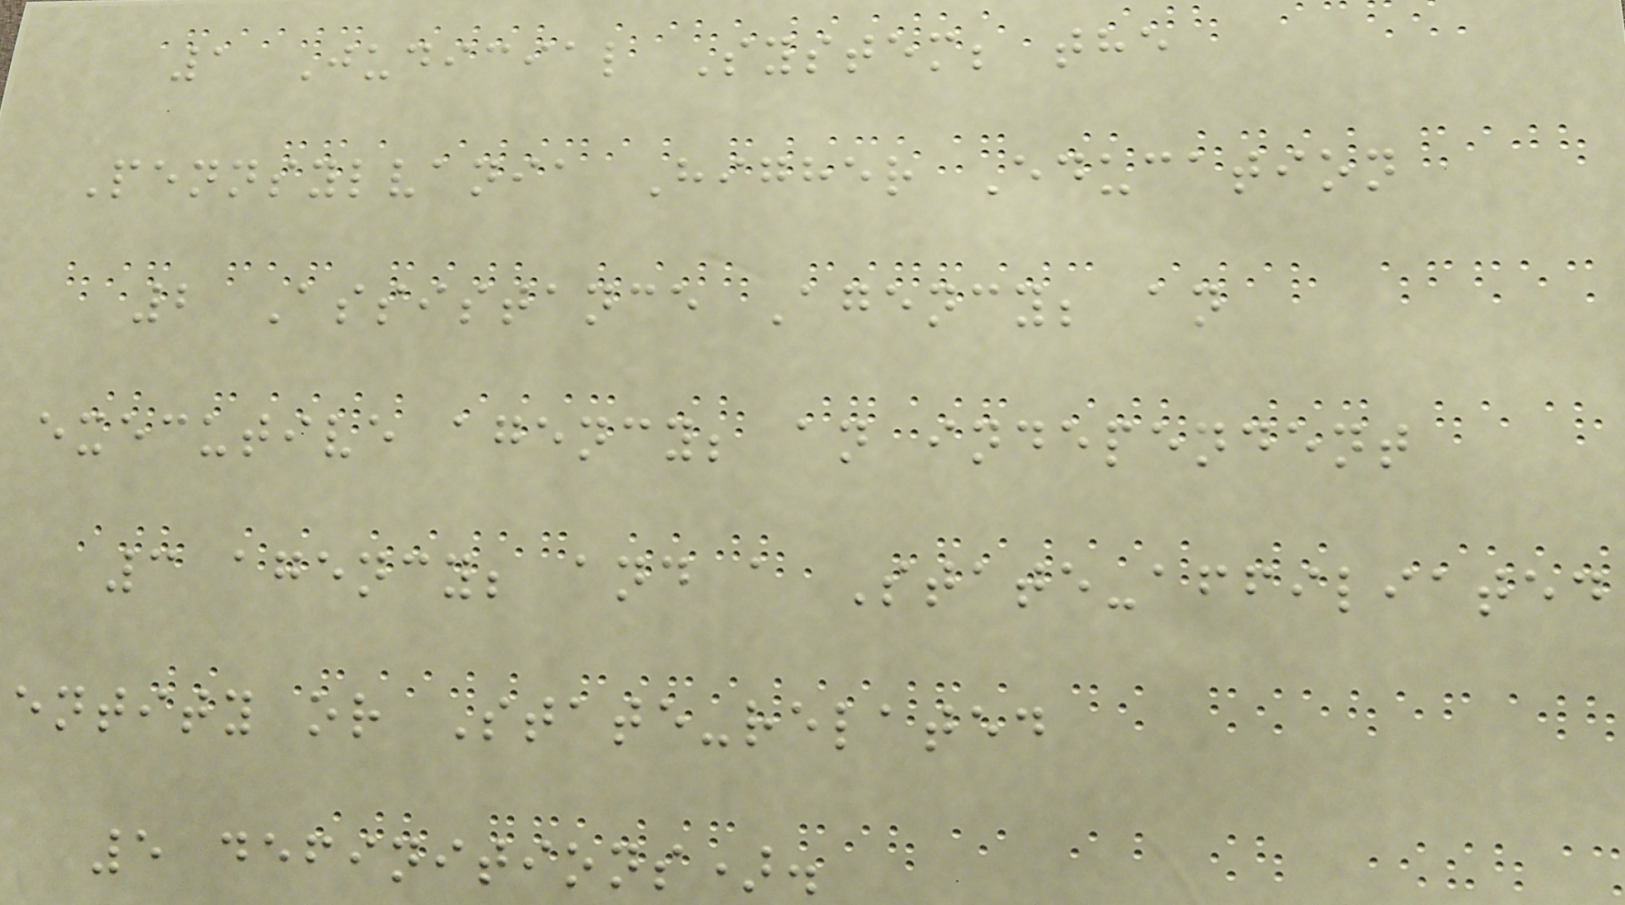1 Judicial System; the
Pennsylvania Higher Education
2 Assistance Agency; an
executive agency; an independent
3 agency; and a State-affiliated
entity or State-related
5 definitions).
